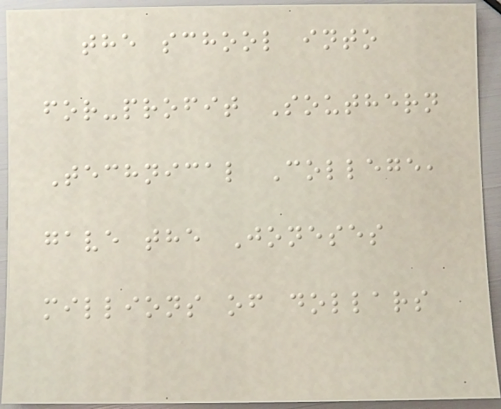the school into
for-profit Southern
Technical College,
gave the Joneses
millions of dollars
